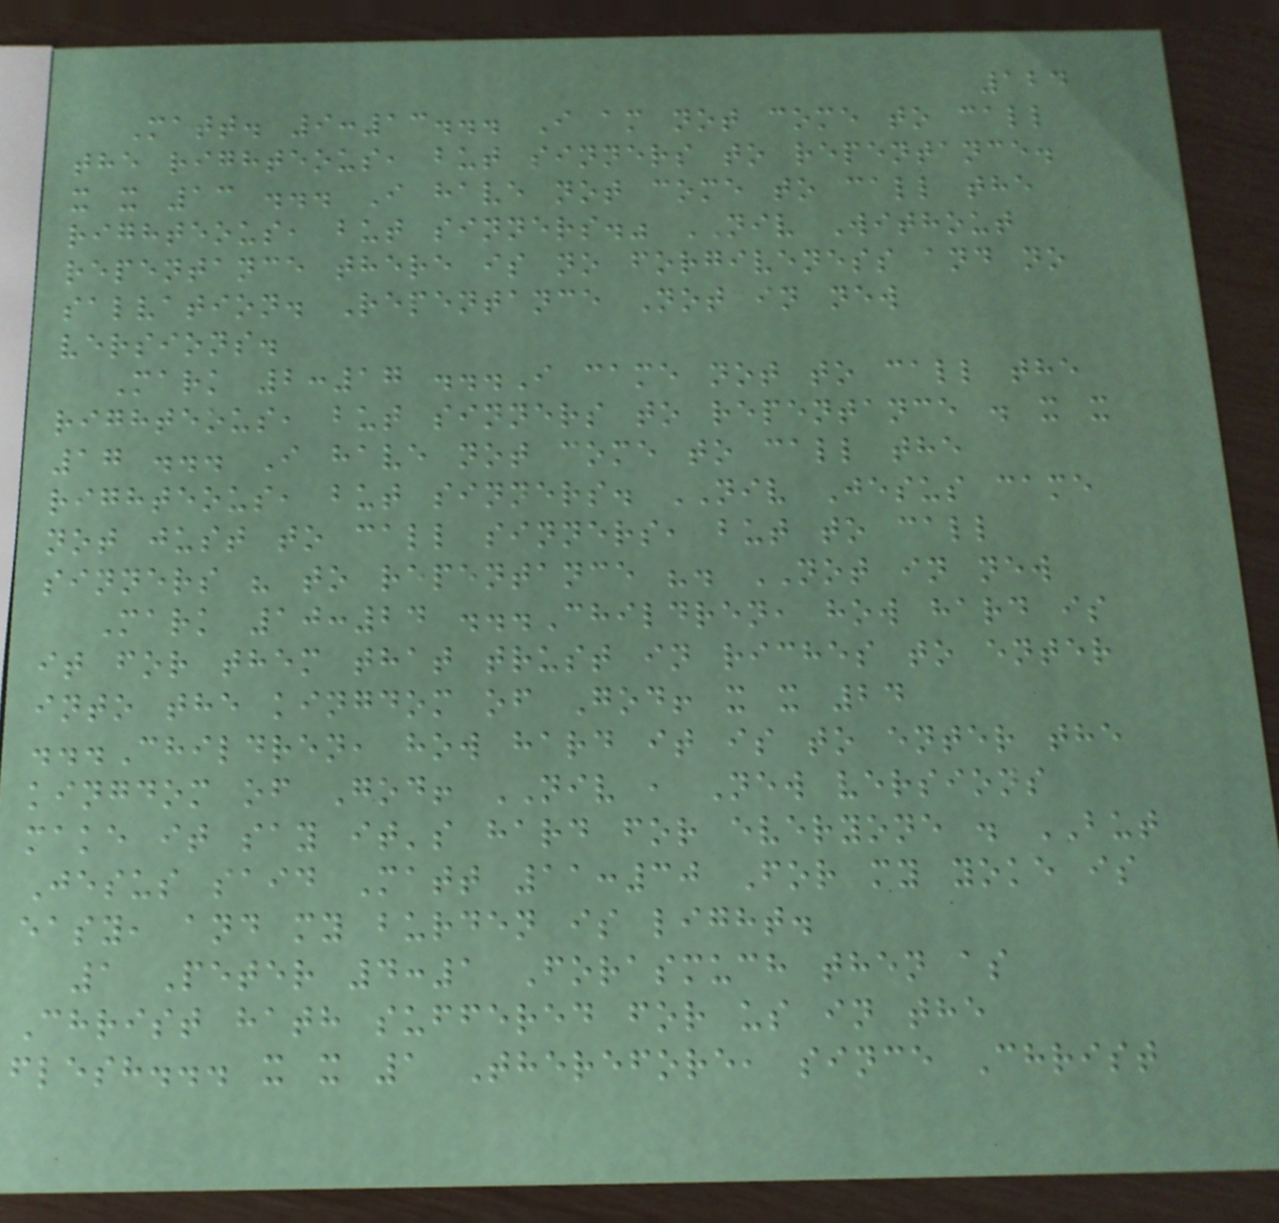124
Matt. 9:13... I am not come to call
the righteous, but sinners to repentance.
x x 13 ... I have not come to call the
righteous, but sinners." NIV Without
repentance there is no forgiveness and no
salvation. Repentance Not in new
versions.
Mark 2:17 ...I came not to call the
righteous, but sinners to repentance . x x
17 ... I have not come to call the
righteous, but sinners. NIV Jesus came
not just to call sinners, but to call
sinners " to repentance ". NOT in new
Mark 10:24 ...Children, how hard is
it for them that trust in riches to enter
into the kingdom of God! x x 24
...Children, how hard it is to enter the
kingdom of God! NIV , New versions
make it say it's hard for everyone . BUT
Jesus said Matt 11:30 For my yoke is
easy, and my burden is light.
1 Peter 4:1 Forasmuch then as
Christ hath suffered for us in the
flesh... x x 1 Therefore, since Christ
